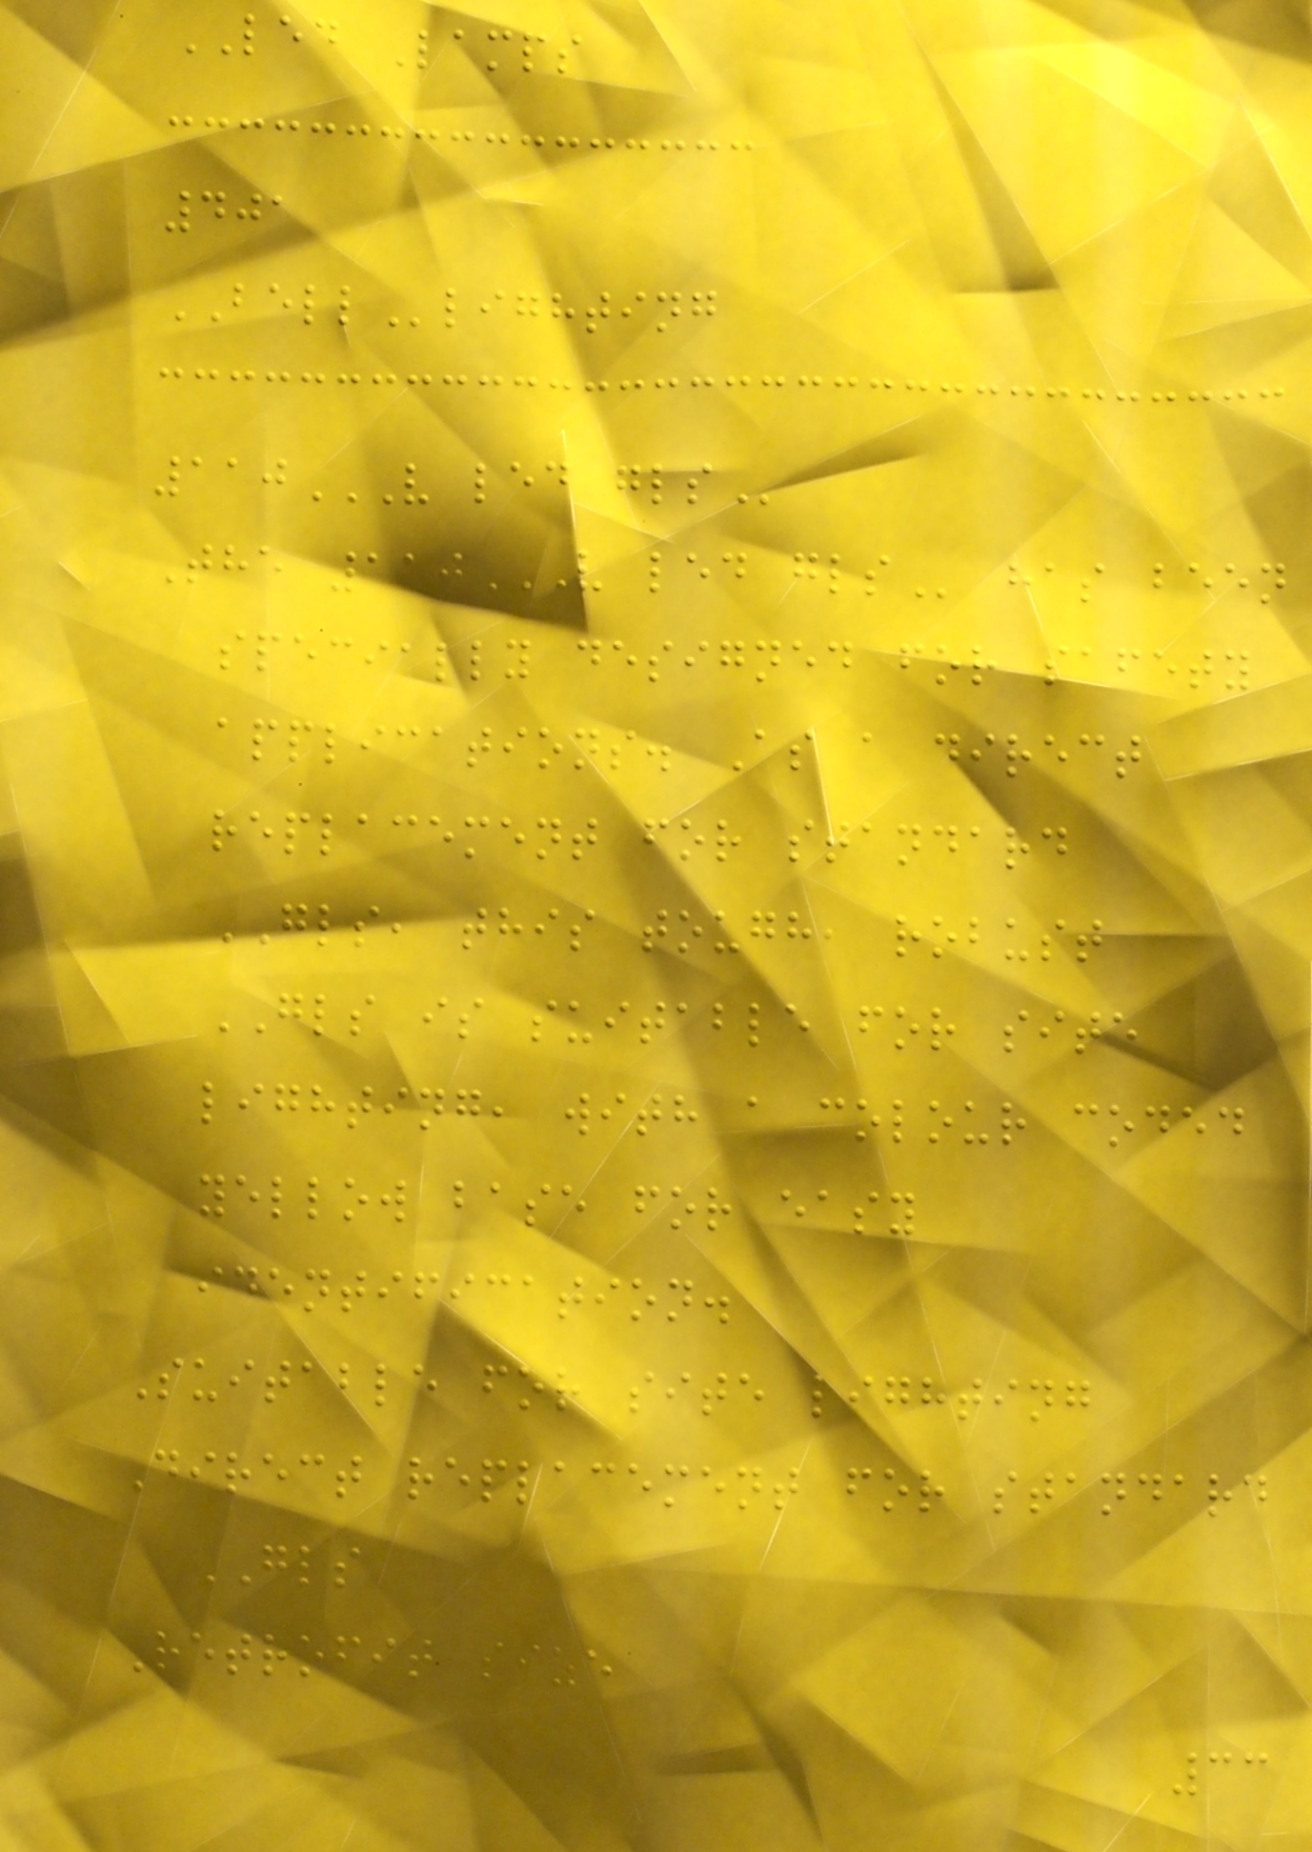LED Lamps
401
BELLlighting
110V LED GLS
The 110V LED GLS has been
specially designed for safety
applications. As a direct
replacement for standard
GLS, this tough, robust
GLS is suitable for site
lighting, with a colour coded
yellow base for easy
identification.
Suitable for site lighting
Direct replacement for standard
GLS
Retrofit size
33
